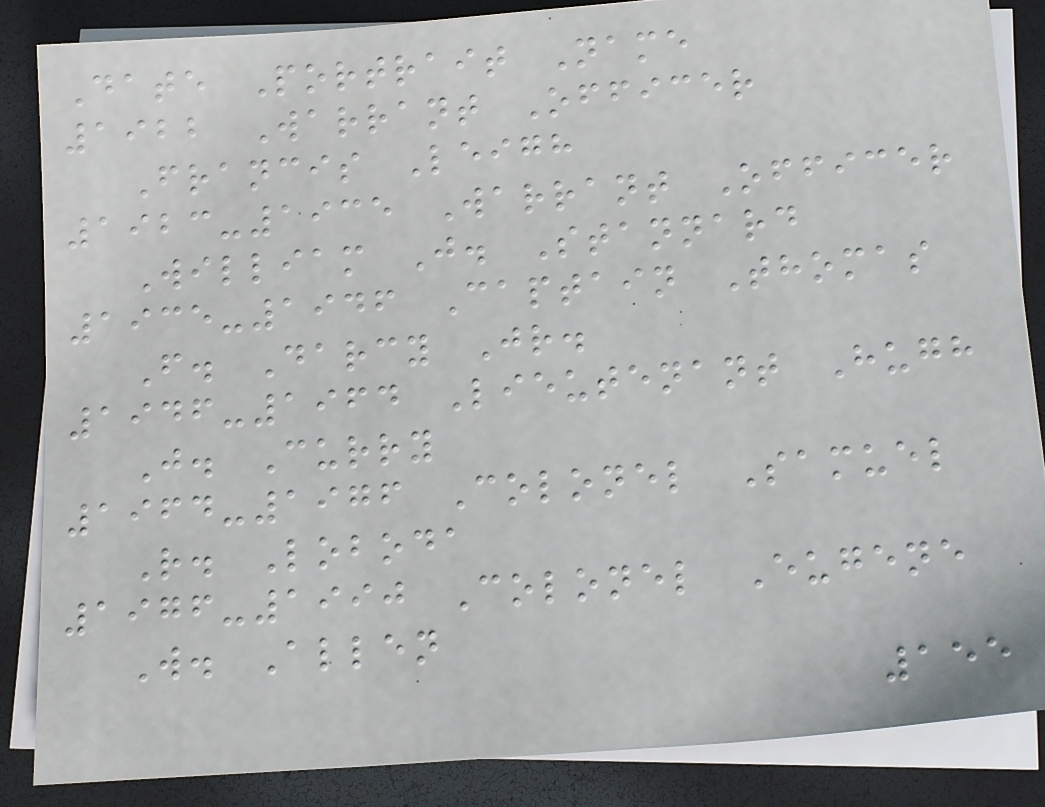Date Portrait Name
1922 Warrant Officer
Francis Leigh
1923-1935 Warrant Officer
William J. Stannard
1935-1946 Captain Thomas
F. Darcy Jr.
1946-1964 Lieutenant Hugh
J. Curry
1964-1976 Colonel Samuel
R. Loboda
1976-1990 Colonel Eugene
W. Allen
155
